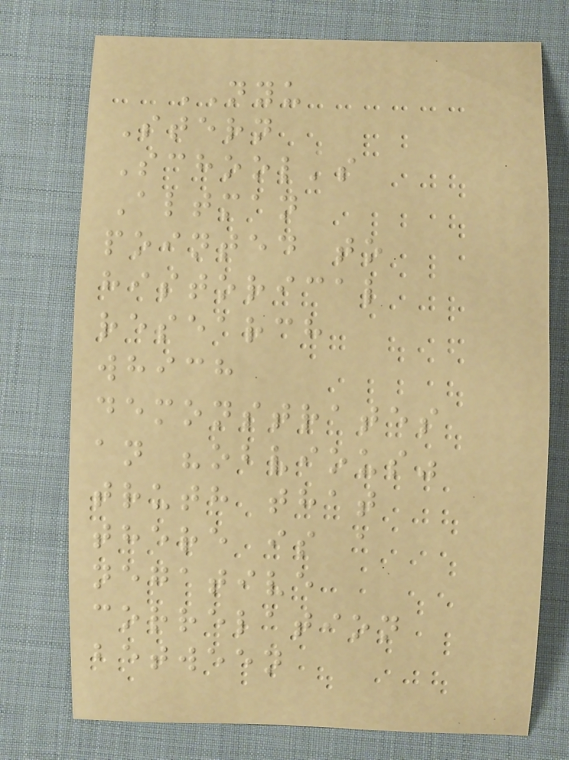NYU
Stern
School's
Altman
pointed to
historical
research
which
demonstrates
an "obvious"
truth that
there is a
negative
correlation
between
